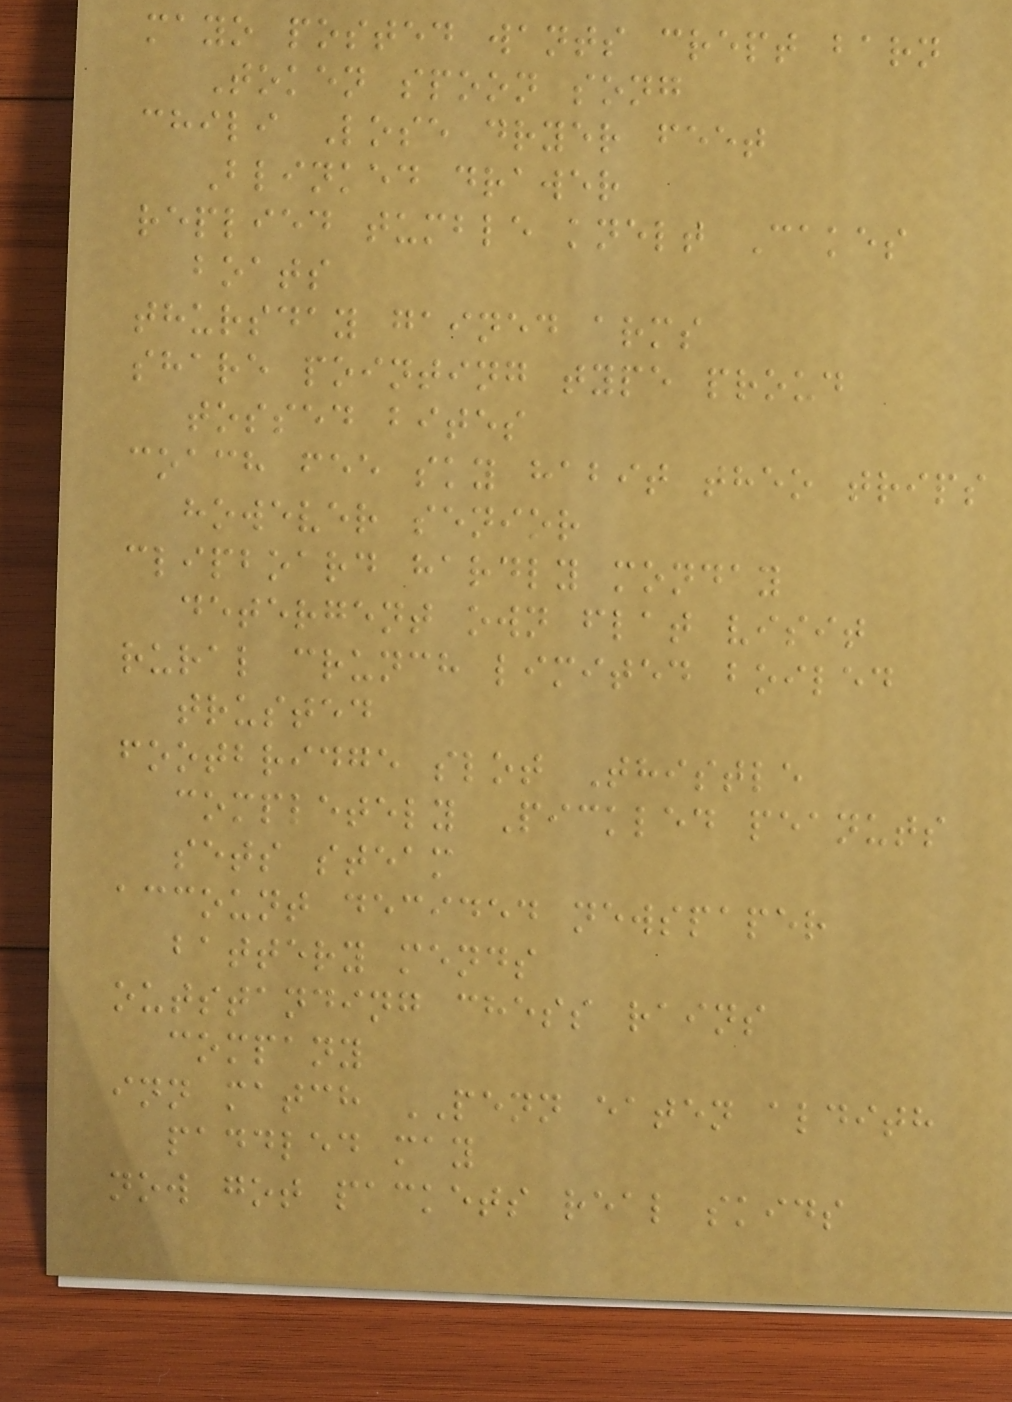mayo posted wants crept barn
Token spoon song
chili Lose dryer feet
Blinked drawer
replied tumble knelt Cakes
boats
thursday gained arms
share pointing type proud
tossed bites
coach fee sky habit theo trips
however senior
clipboard hardly monday
detergent own flat visit
rural crunch limited boiled
trusted
footbridge slot Thistle
completely Pickled peanuts
sets steam
account decided newspaper
battery mends
outstanding chess rains
company
inn match PENN eaten aldith
paddled may
now got packets real skids
